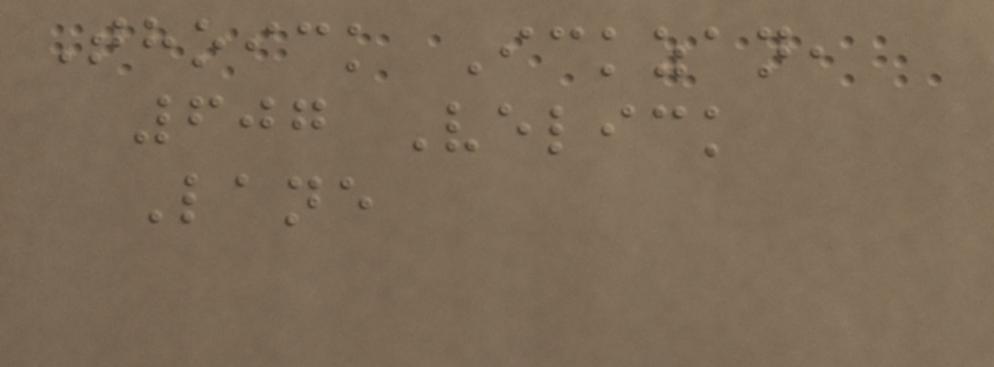Thoick Ickzan,
607 Velick
Lane
